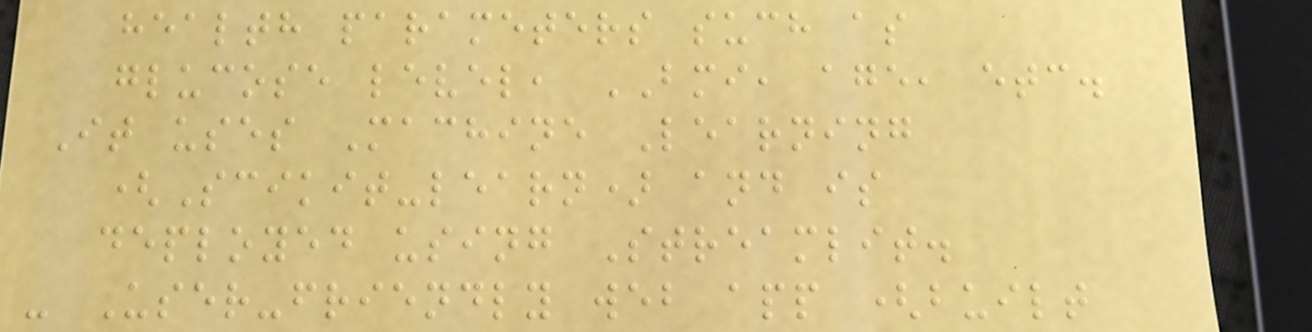health parameters such as
glucose level, BMI, age, etc.
It uses Machine Learning
(Scikit-learn) and is
deployed using Streamlit.
- User-friendly web app (built
